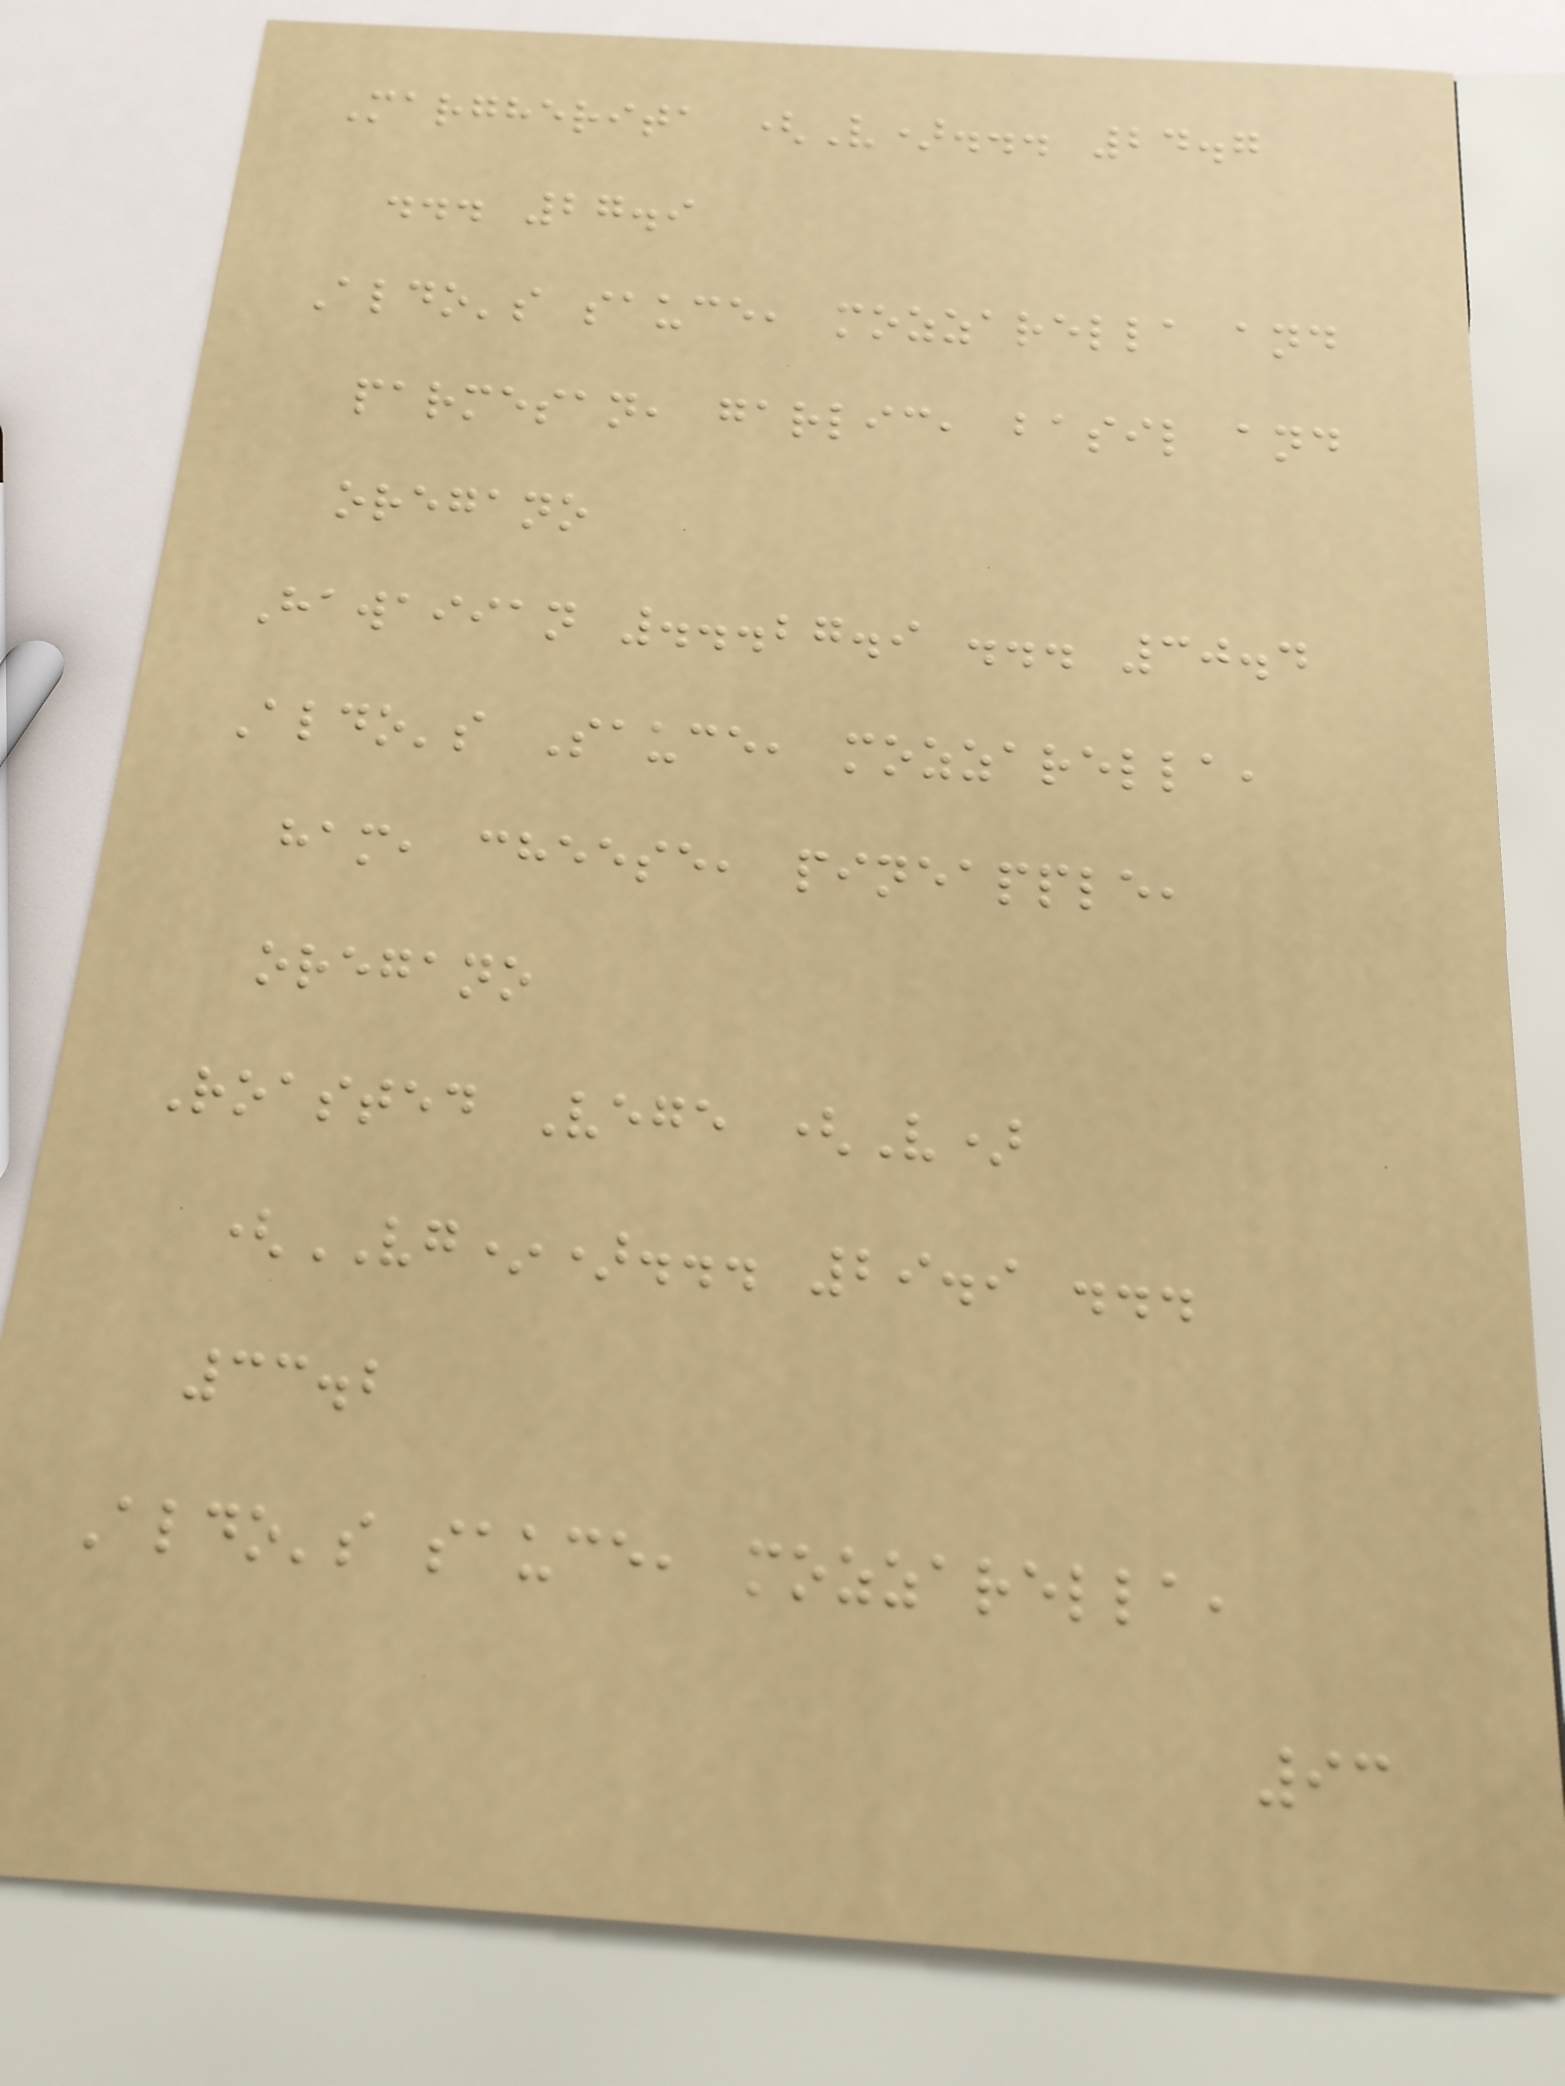Margherita (V)... 24.7
... 27.9
Aldo's sauce, mozzarella and
parmesan, garlic, basil and
oregano
Hawaiian ...27.9 ... 30.4
Aldo's Sauce, mozzarella,
ham, cheese, pineapple,
oregano
Roasted Vege (V)
(VG*)... 29.9 ...
33.2
Aldo's sauce, mozzarella,
93
